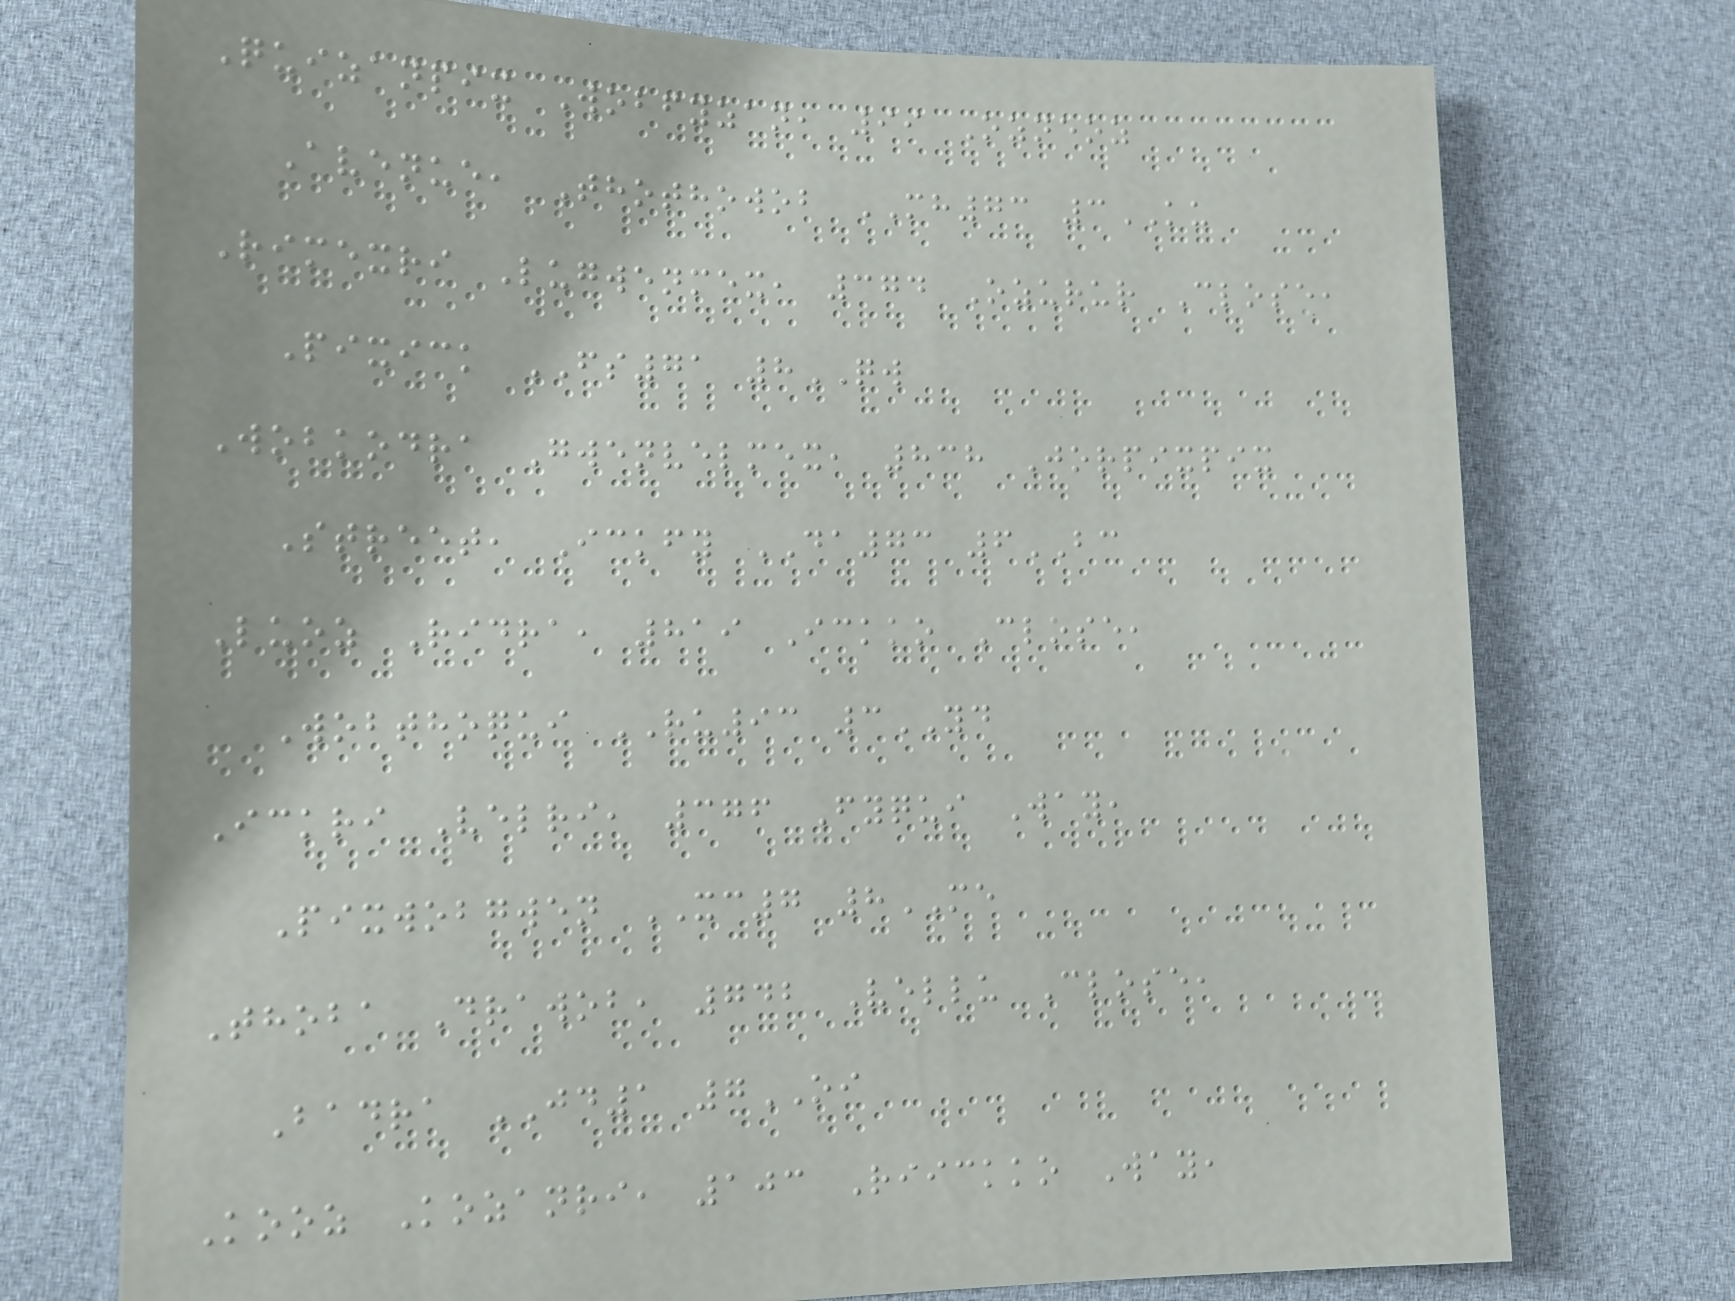Quizanpix Wobfyzan, 99 Ozneoz
Avenue, Thothowob MH73 3KU
Rimexri Lugwenmex, 374 Ozurur Close,
Pixick FS71 8QW
Wobkodra Gwenvelmex, 838 Jorpixpix
Street, Ickfy DA73 6BC
Luoz Ridra, 819 Ickko Close,
Wobthoqui RU93 3YD
Ickri Velri, 376 Fyqui Way,
Pixwobgwen XC7 8ME
Thoba Drawob, 742 Vellu Close,
Badra JD1 7OI
Kooz Kozanri, 103 Riickko Way,
